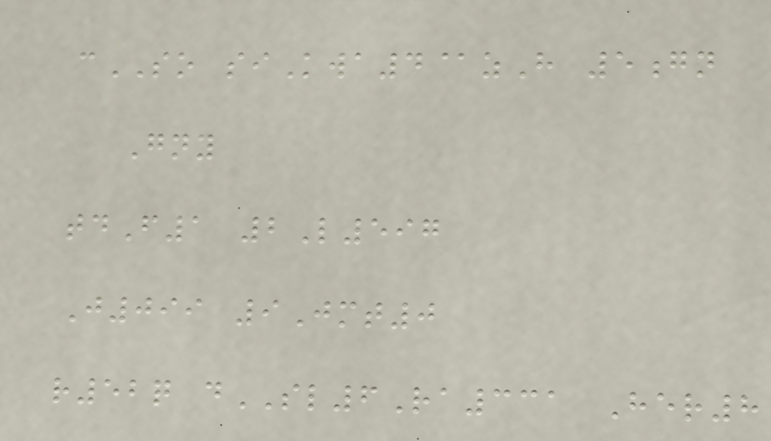cSO siKwa4@zH 5gn
Gny
tdF1 2L597
J099 9Jmt0
r52q dSL6Ra331 Her8
